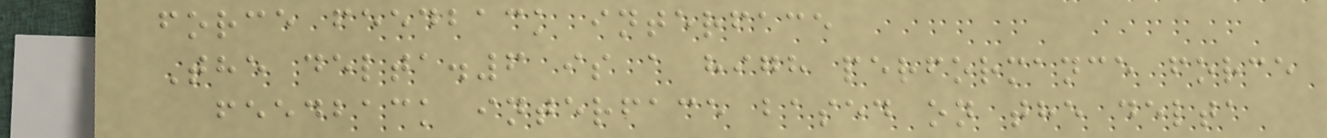force feedback interface
The delta.6 is a high performance force
feedback interface based on the delta
